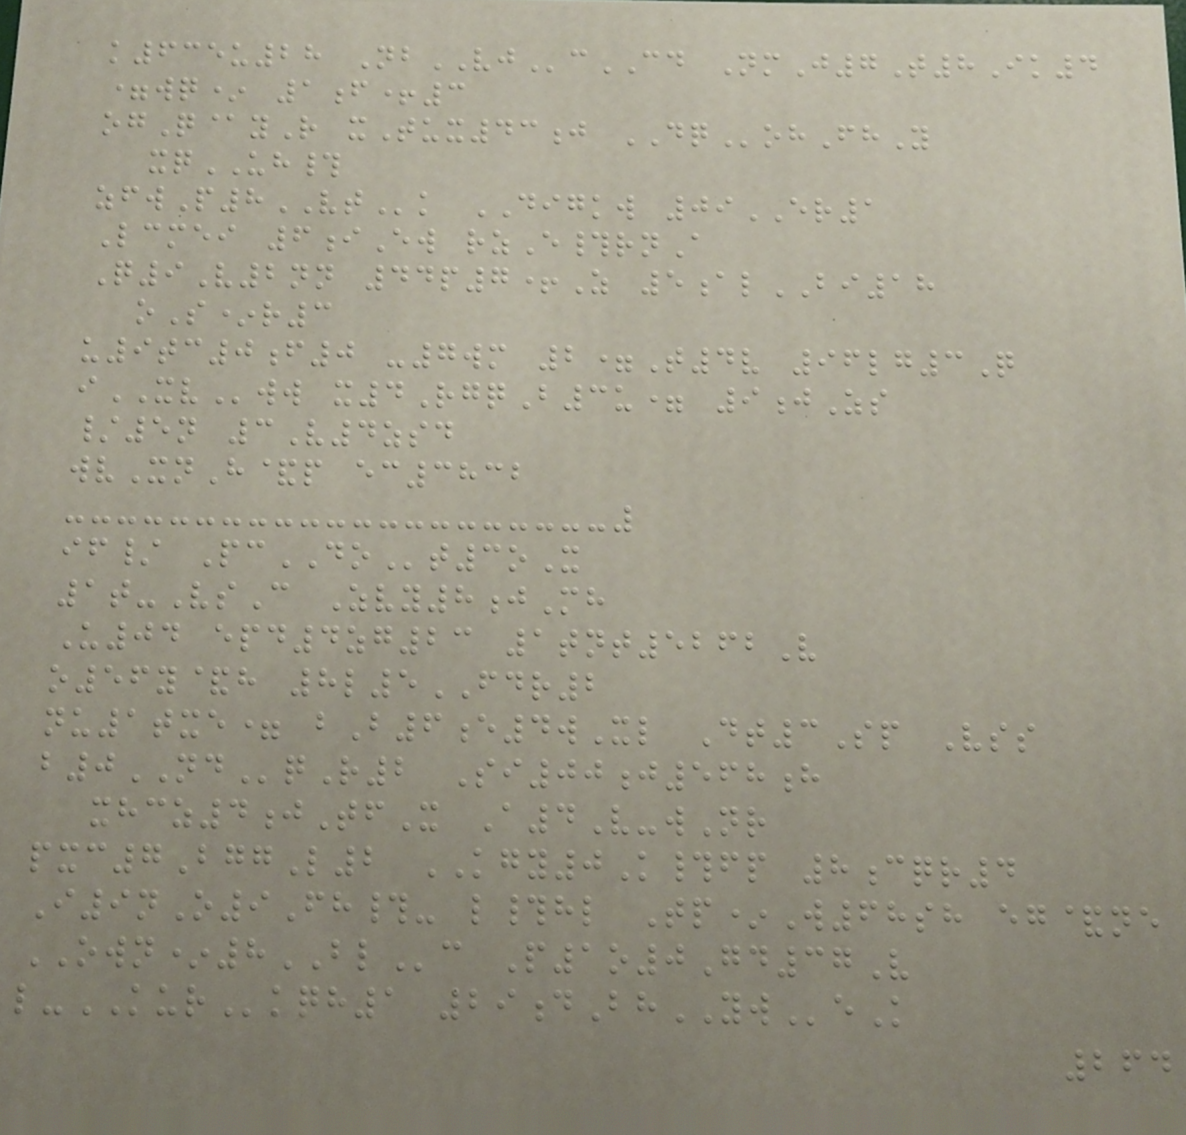k635u28 NbVJcCD NmJ7T8Ik4
=wq* 1f+3
ogQ@yR xTux43j DQohFhY
xqUH#
zfwP8VTk DIGKW 09ER1
Lcmei 6iEw rzE#rnA
Q9V2nn 44p7+Z 5alBI18
oS*r3
u9tc0f0 -7wm 2=T4v 96lg3Q
iXVww x4RgqB3u= 9jZs
/5n 3V4zsd
wvXnH&p ec3832
if/ PcDOt3oX
1t-VsC Zvy8jMh
U04 epd4zg23 1tnt5262V
o56y&h 8l5FDR2
nu1txe= bB6e4wXl Dt3Sp Vss
b0NDqR2 Si00j568h
xhcz4jTfX A4V-wNr
pxc7BggL2 KGY0K#fp 8cqr4
I9nO9Fh#- l#hl Tp*W68sh eg&ne
OWN*8BLc P1o0Gd37V
l-KURkqh1 29dBhYWeK
264
